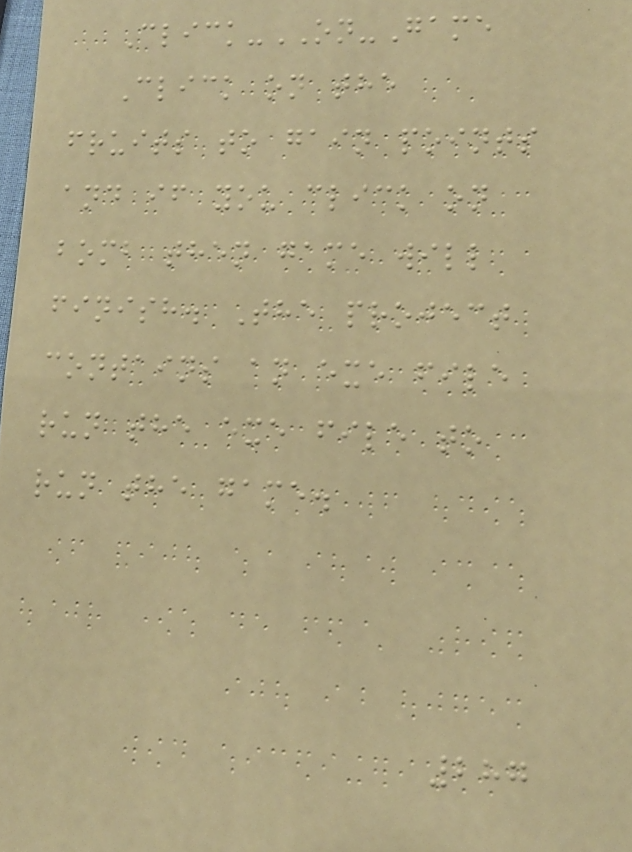Click-ON-Game
Click on the
fruits to gain points
and if you click on
bomb then game will
finish. The project
contains an exe file
run the exe file to
run the game.
287
